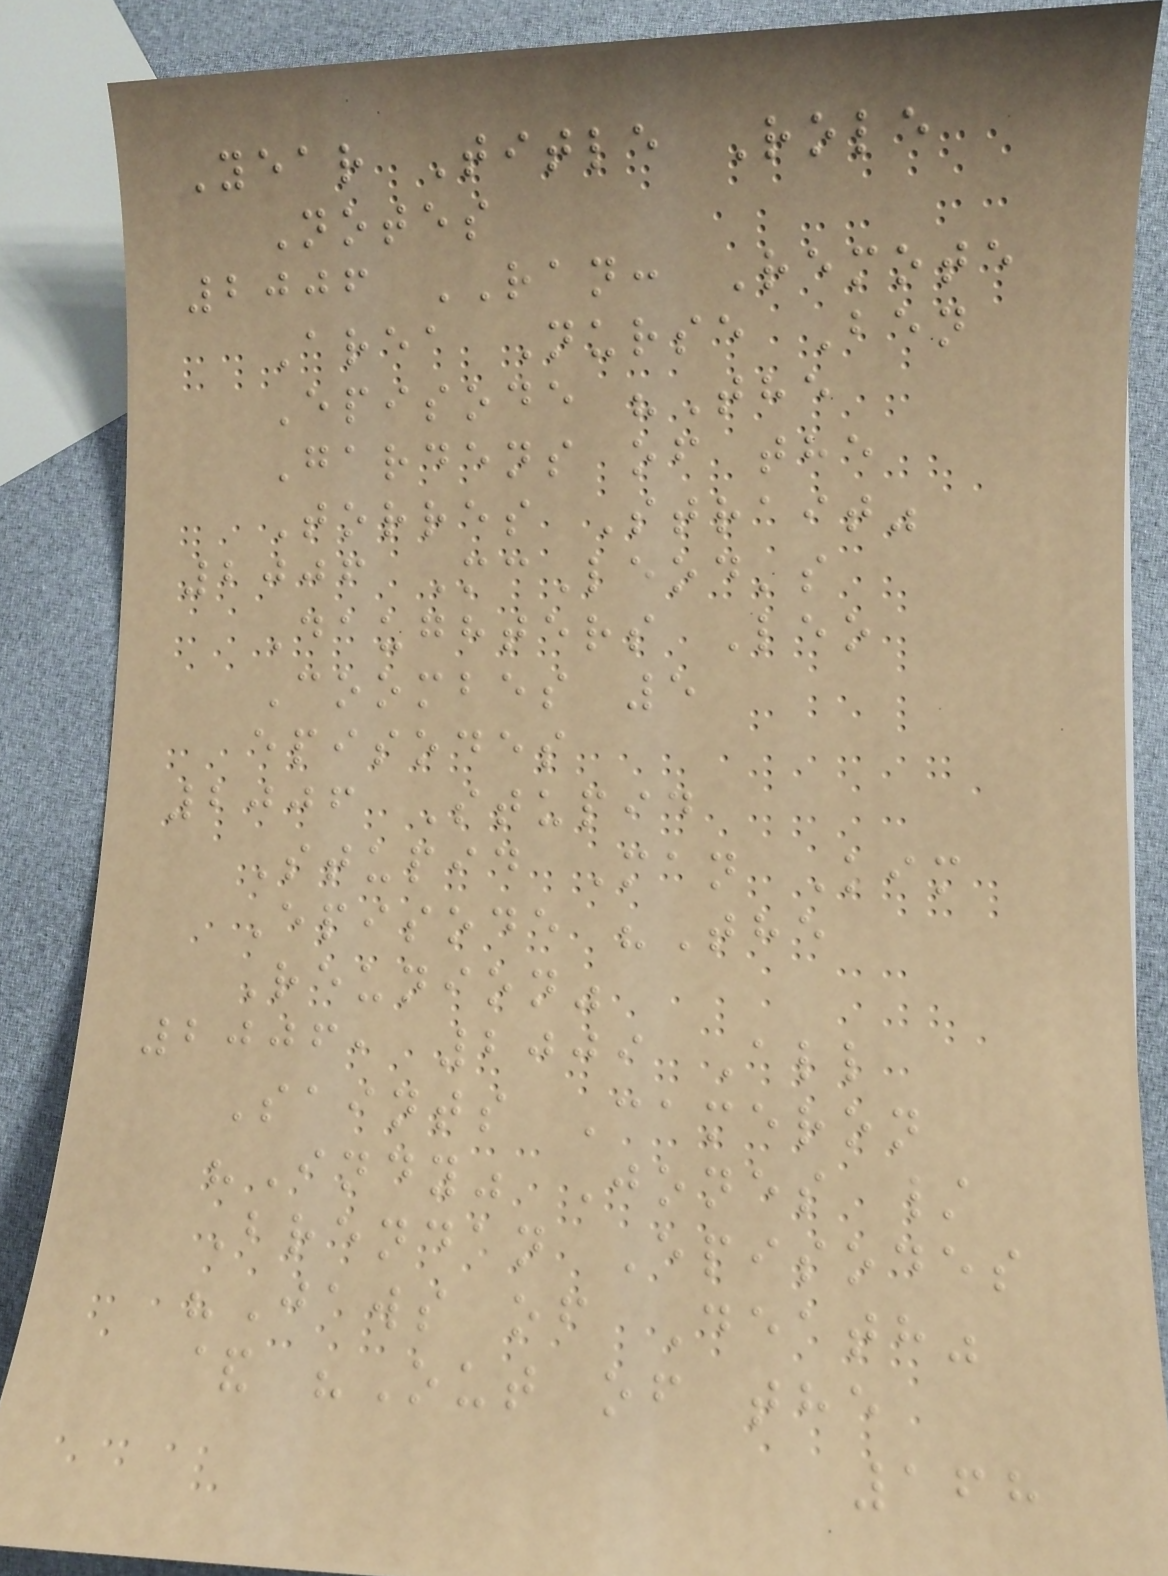Year Title Role
Notes
2006 RAN: Remote
Area Nurse Ben
Episode "The
Gardens of the
Torres Strait"
2006 McLeod's
Daughters Leo
Coombes 5
episodes
2006 Stupid
Stupid Man Kim
Episode "The
Reunion"
2006, 2009 All
Saints Cameron
"Indy" Jones /
Brendan Episodes
"Jaws of Death"
& "Out of the
168
